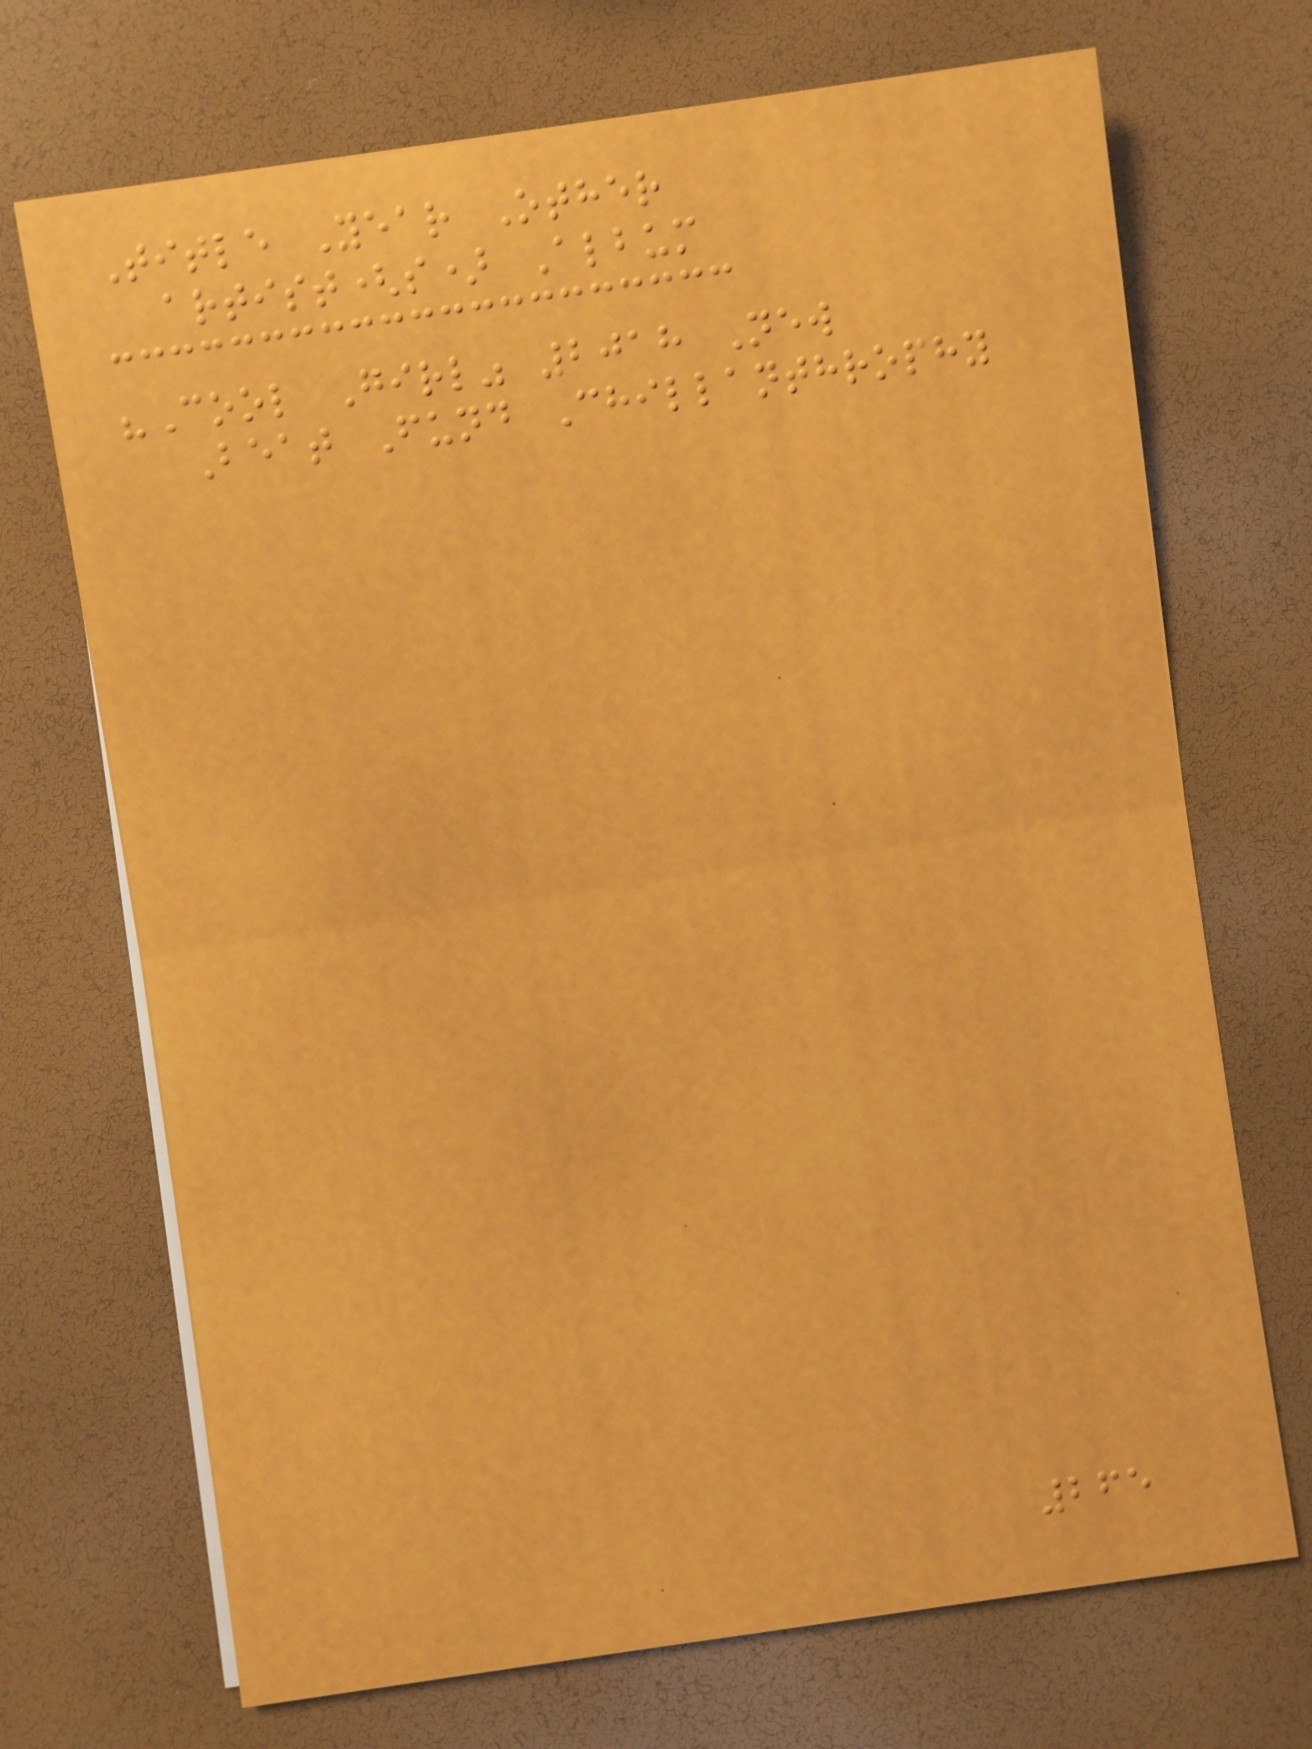Title Year Other
artist(s) Album
"Cool Girl" 2018 New
Beat Fund Chillanthrophy
265
